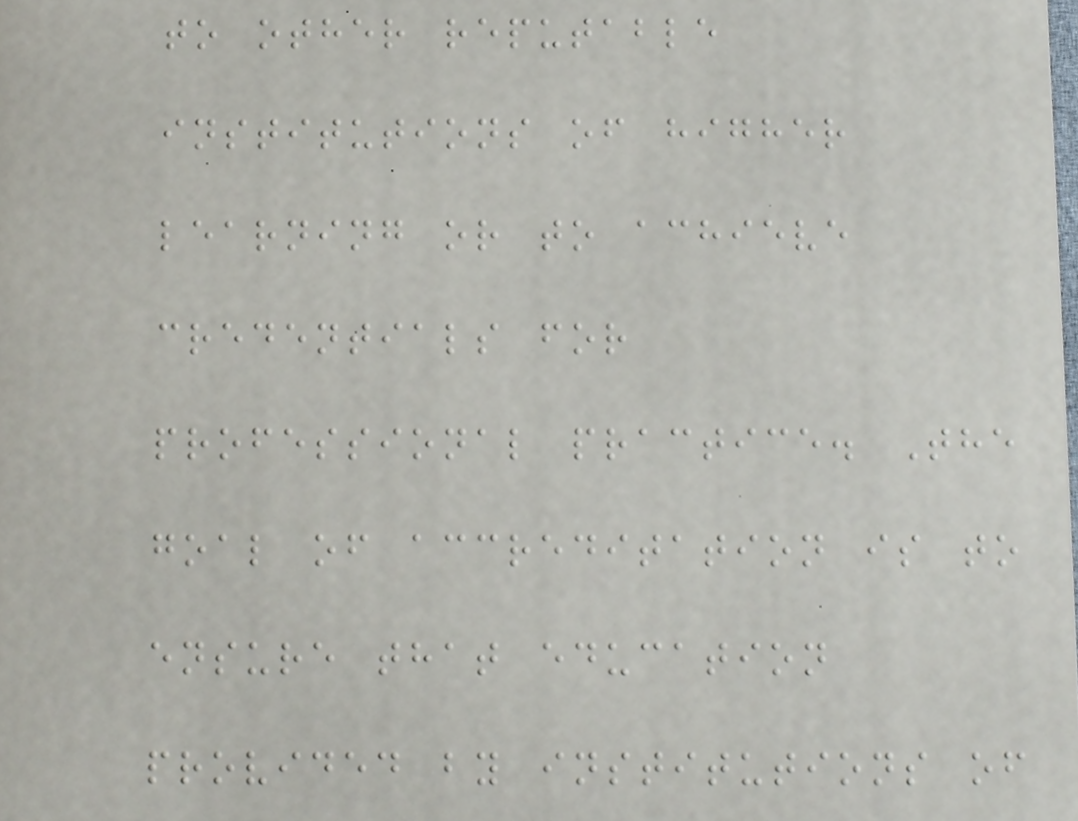to other reputable
institutions of higher
learning or to achieve
credentials for
professional practice. The
goal of accreditation is to
ensure that education
provided by institutions of
